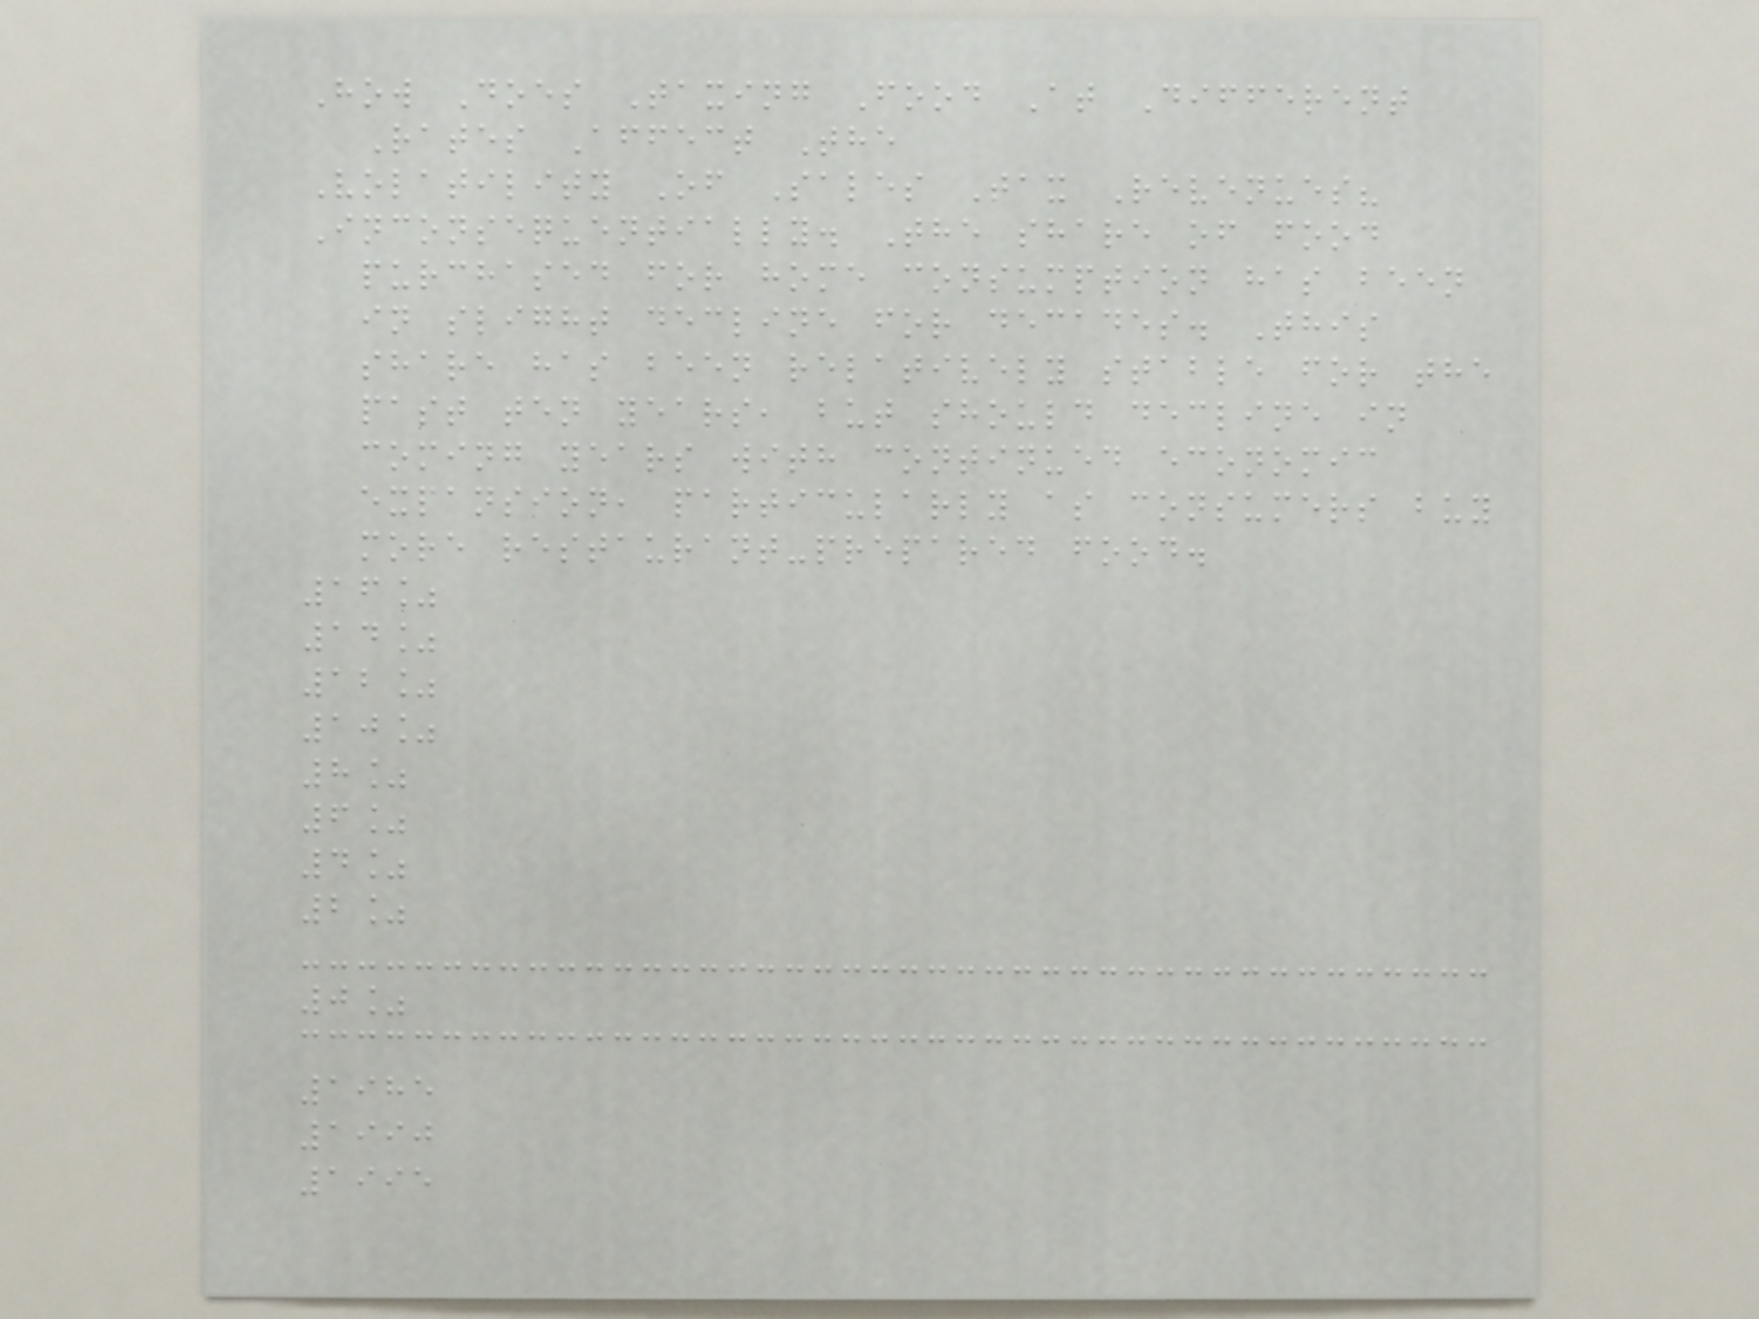How Does Taxing Food At Different
Rates Affect The
Volatility Of Sales Tax Revenues?
Inconsequentially. The share of food
purchased for home consumption has been
in slight decline for decades. This
share has been relatively stable for the
past ten years, but should decline in
coming years with continued economic
expansion, particularly as consumers buy
more restaurant-prepared food.
16%
14%
12%
10%
8%
6%
4%
2%
0%
1985
1990
1995
